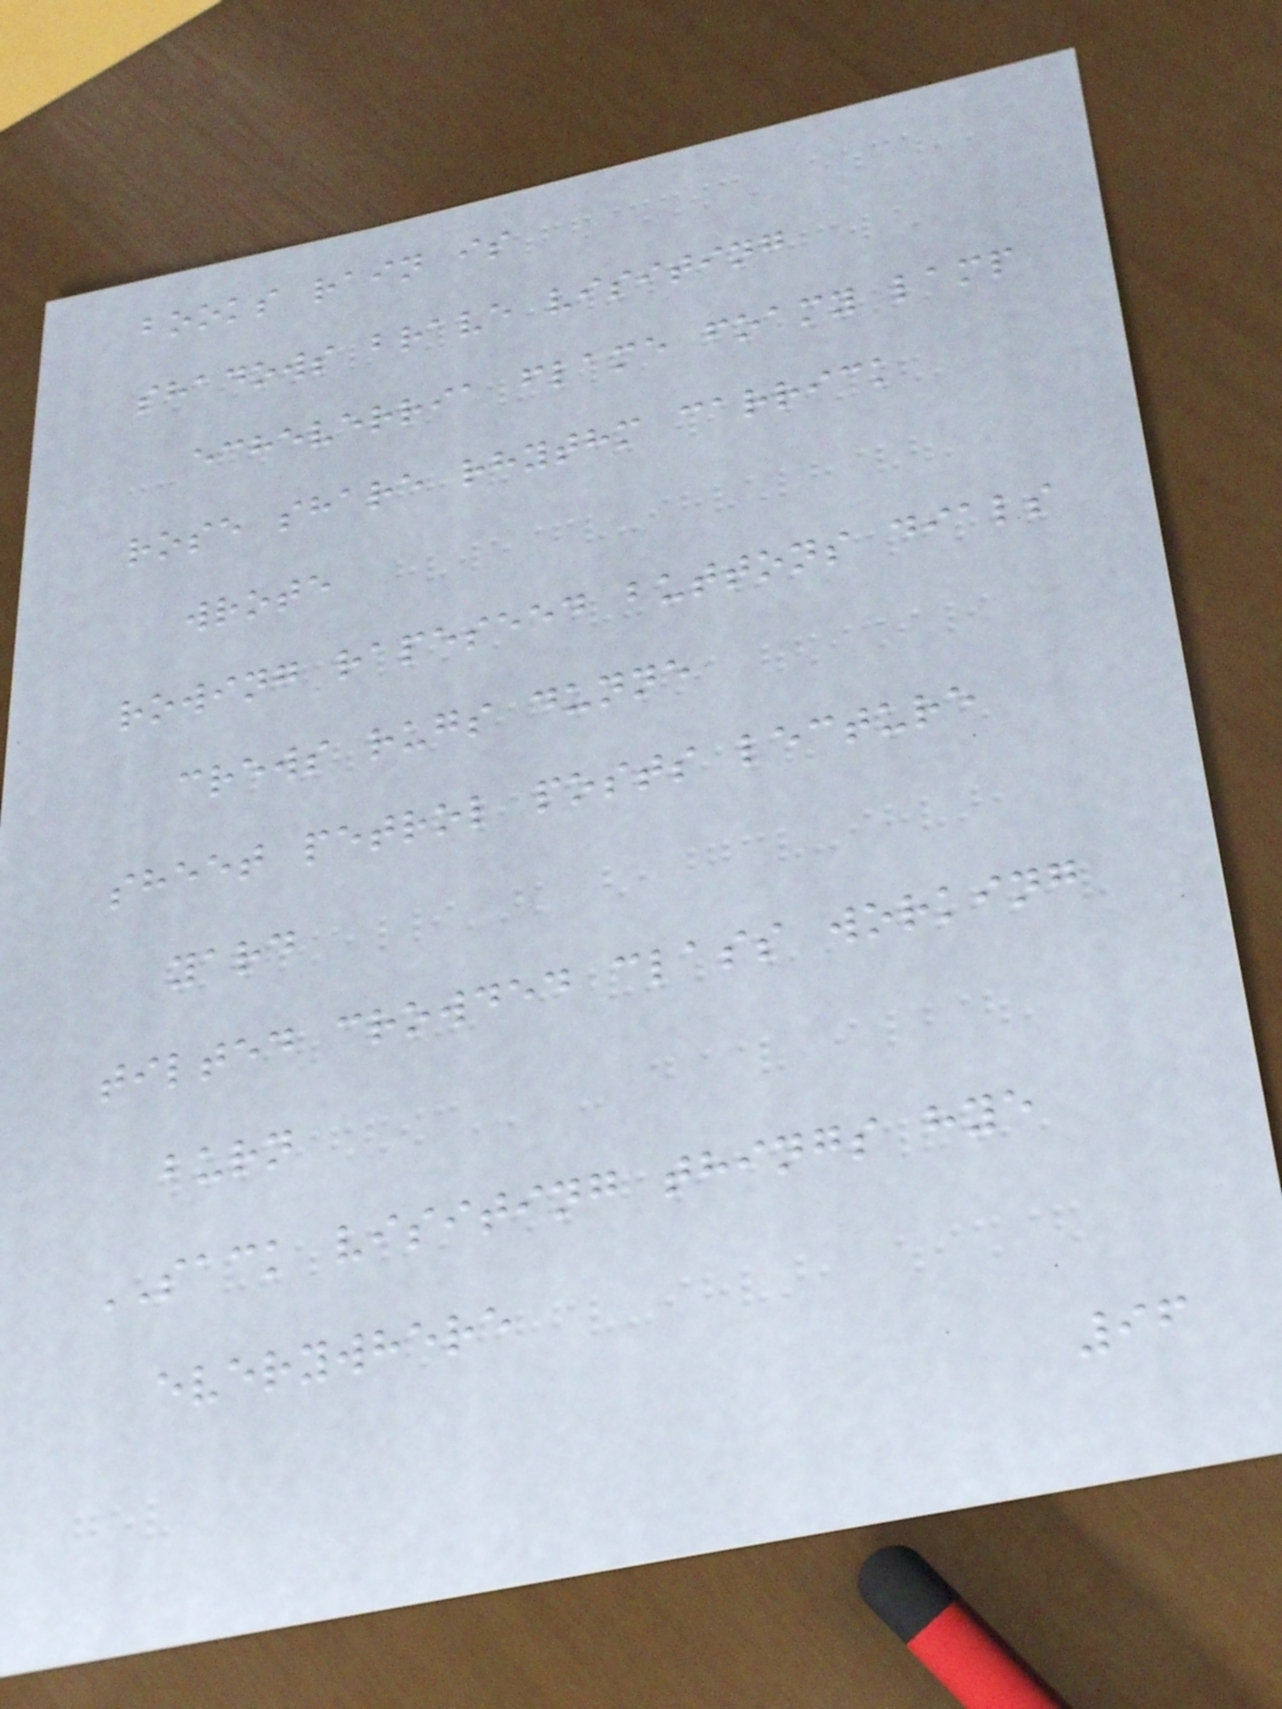books rain is
shadows brave visiting
echeverria flame foamy lamp
rose share rhythm carrick
wrote
rowing rapeseed buttons dials
crews rugs dunne
sheet petrol posts lecture
yard
tilted crowded class working
burn
SACK visiting things hye
everywhere
96
